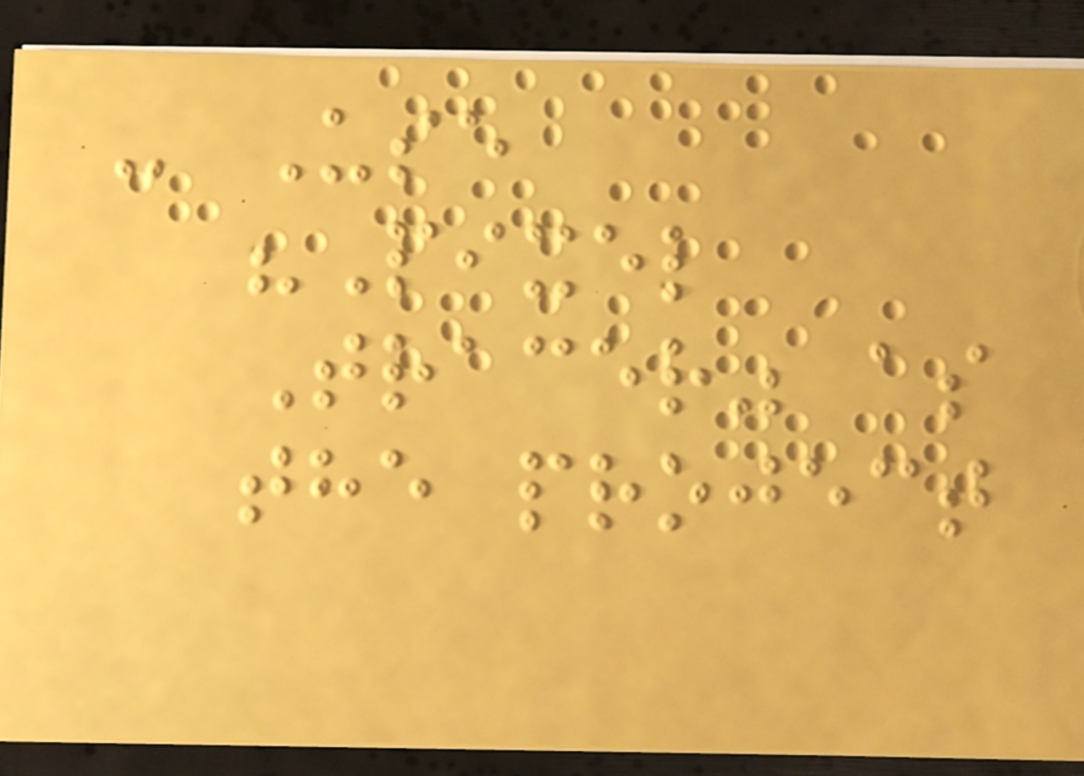- Use
"Pixel
Tracer" as
the project
